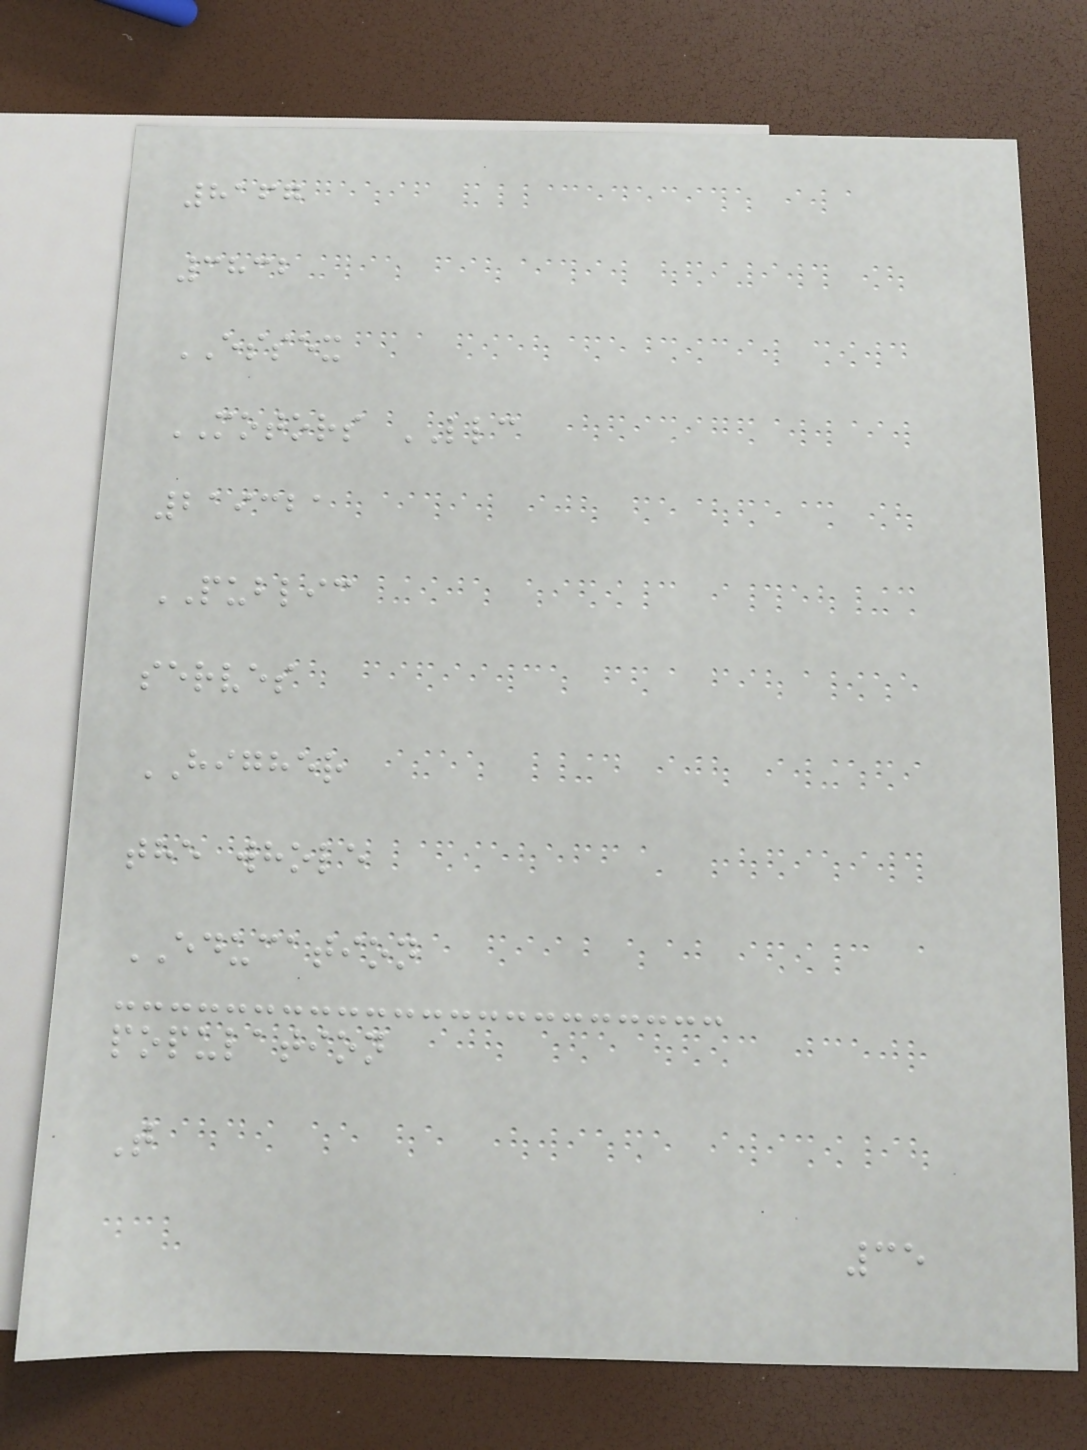8167
3832
ESSEX
MOTORS LLC
219321
PUBLIC
serves
HIGHER
the whole
EDUCATION
population
T
35
